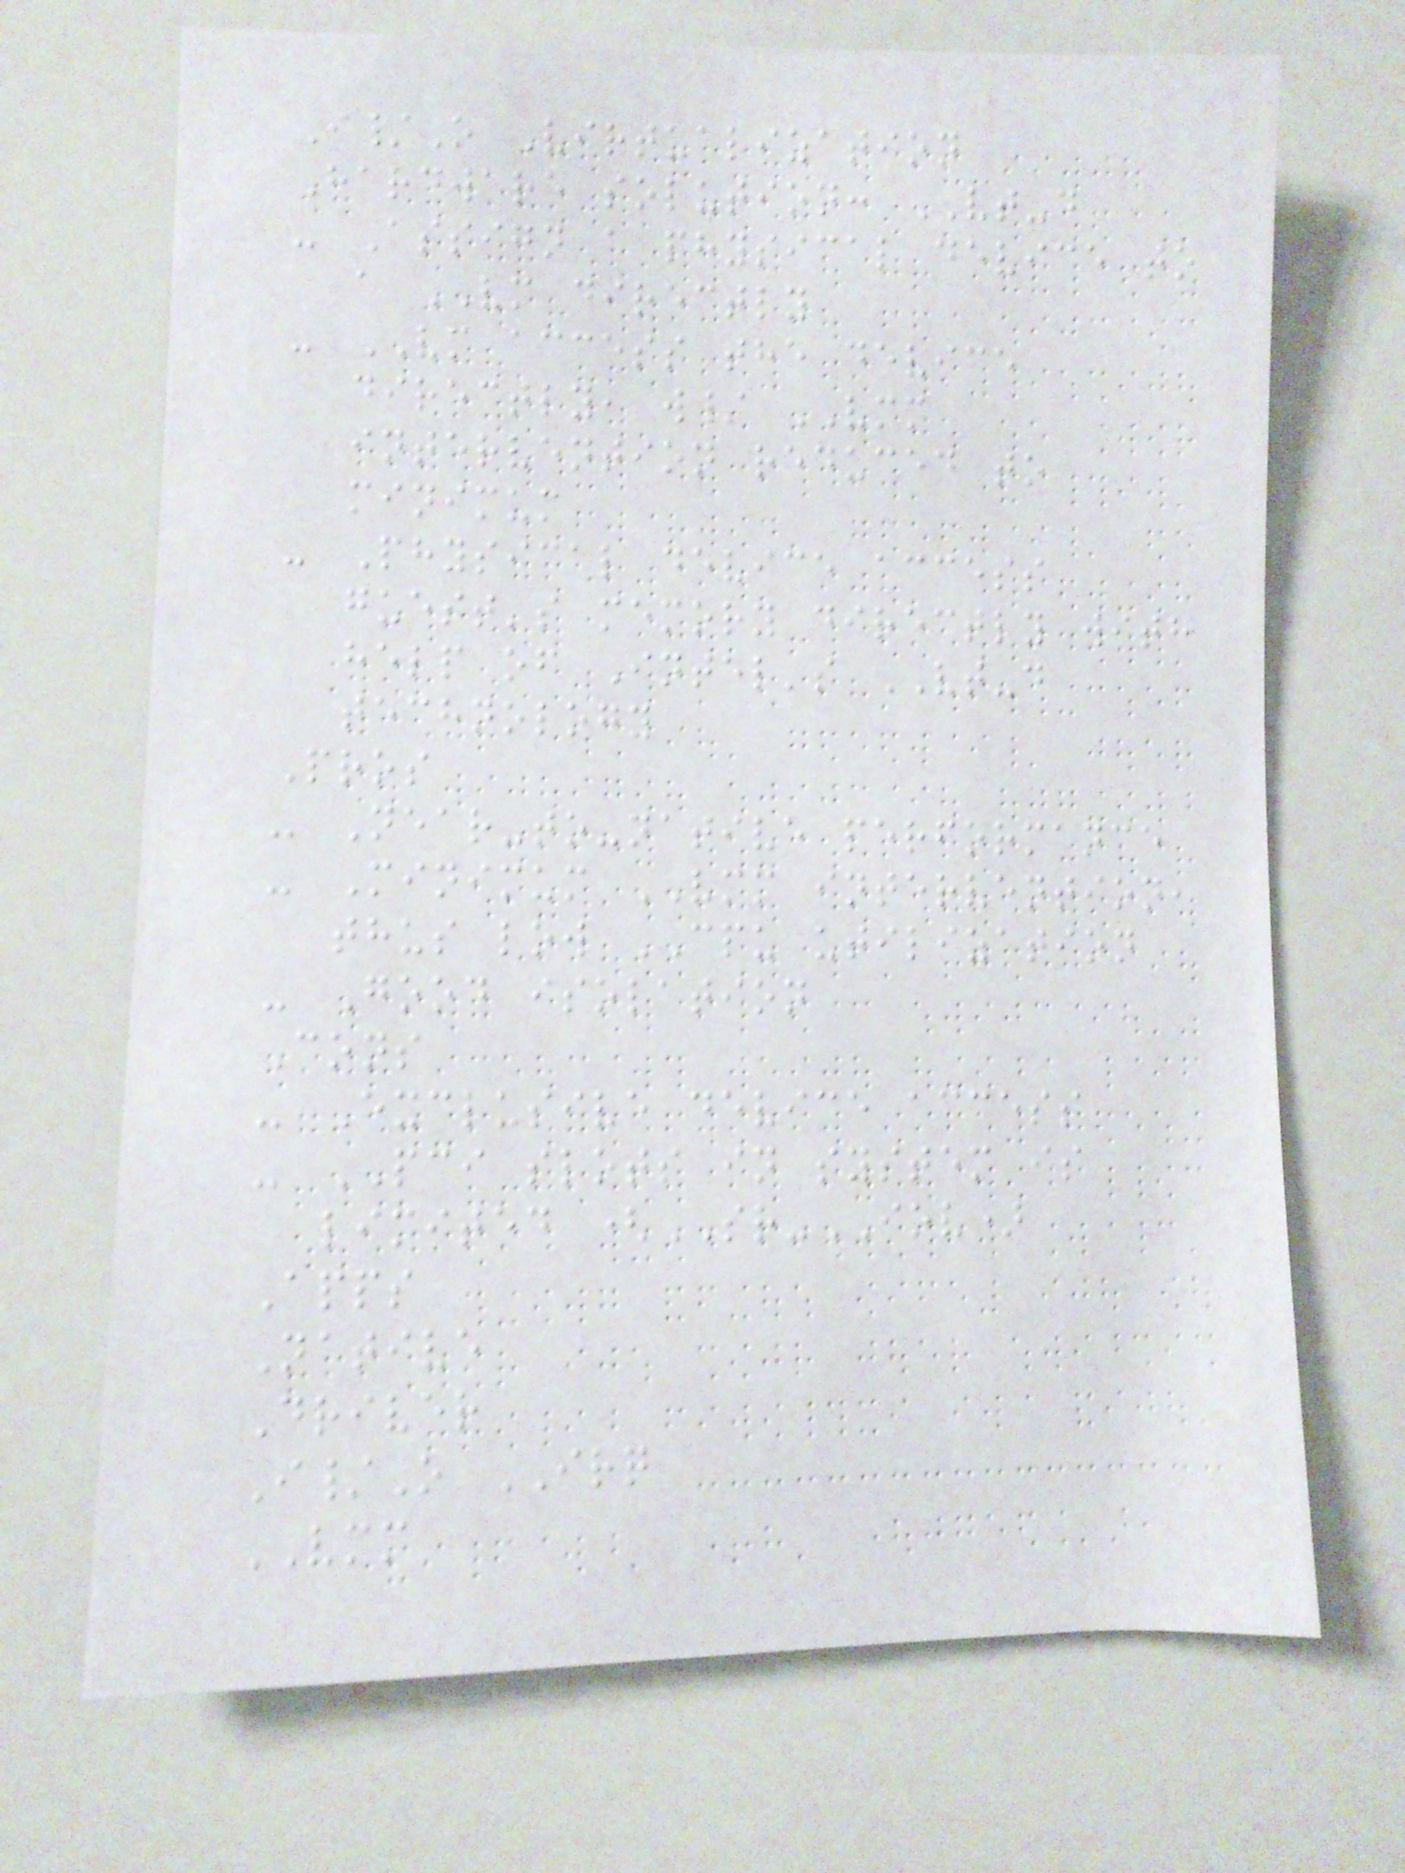I/O Virtualization
Hardware solution: VT-d
- Assign a physical device to
a VM directly
- VM access the device
directly, w/ VMM
intervention reduced to
minimum
- Physical device access
guest's memory directly with
help of Intel's VT-d
technology
Pros
- Near-to-native performance
- Minimum VMM intervention,
thus low CPU utilization
- Good isolation
Cons
- Exclusive device access
- PCI slots in system is
limited (SR-IOV)
Apps
Native
Driver
I/O IRQ
VMM
